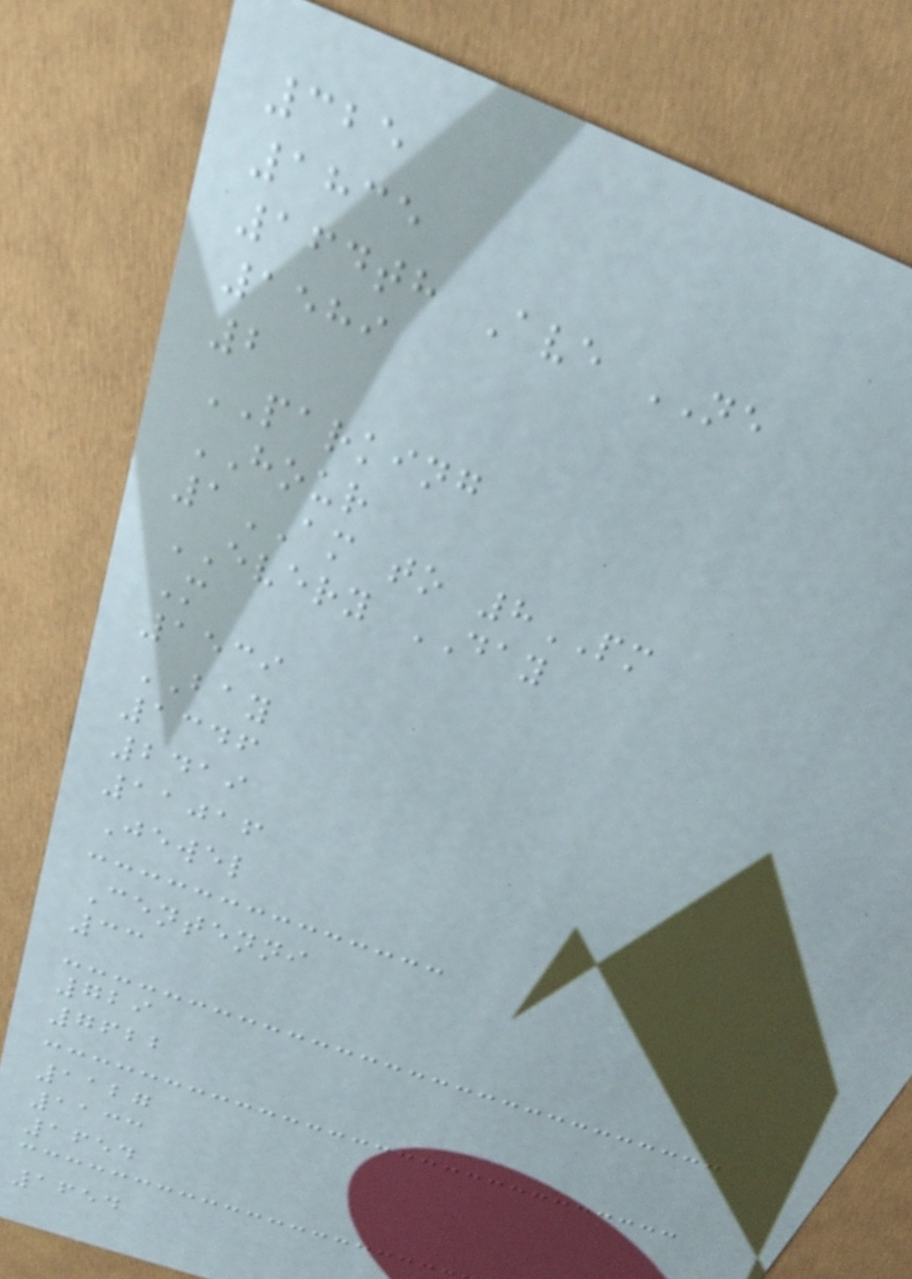325
1835
164th Ave NE
1589
2
PARKING
HOUR
1AM to 8PM
EVERY DAY
M
1539
BAY
1346
2419
11016
Jewel
Centenni
33
729
7622
1127
1133
1654
1654
